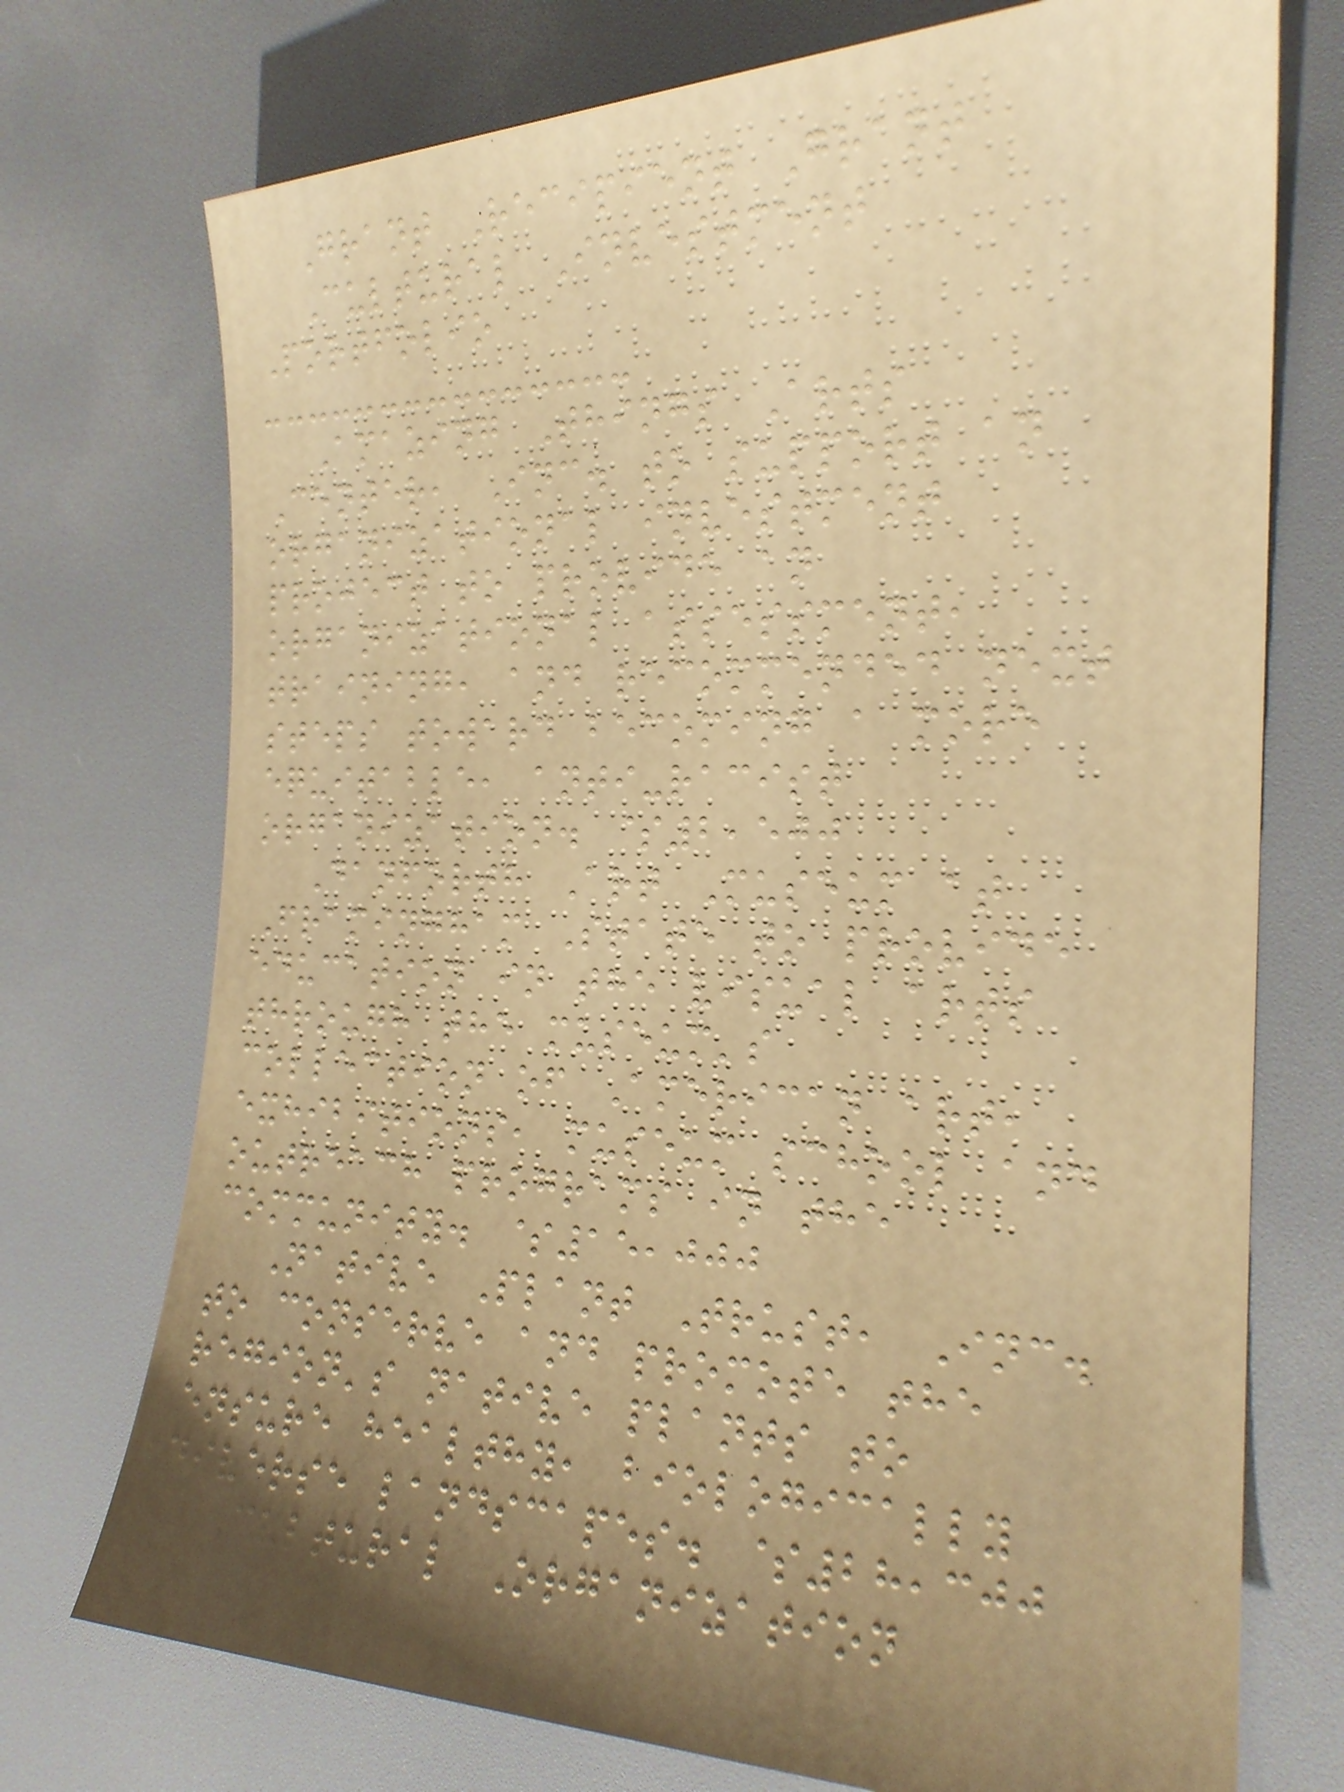Grant Recipient Grant
Cultural Investment
Portfolio
Amazing Things Arts
Center, Inc. to support an
organizational investment
project to provide an
organizational assessment,
training, and recommended next
steps toward becoming a more
equitable, anti-racist
organization. $2,500
Danforth Art Museum at
Framingham State to provide
education in the visual arts
through the museum's
collection of American art,
exhibitions, museum school and
outreach programs in the
community. $15,000
Native Plant Trust, Inc.
to conserve and promote the
region's native plants to
ensure healthy, biologically
diverse landscapes. $28,300
Cultural Organization
